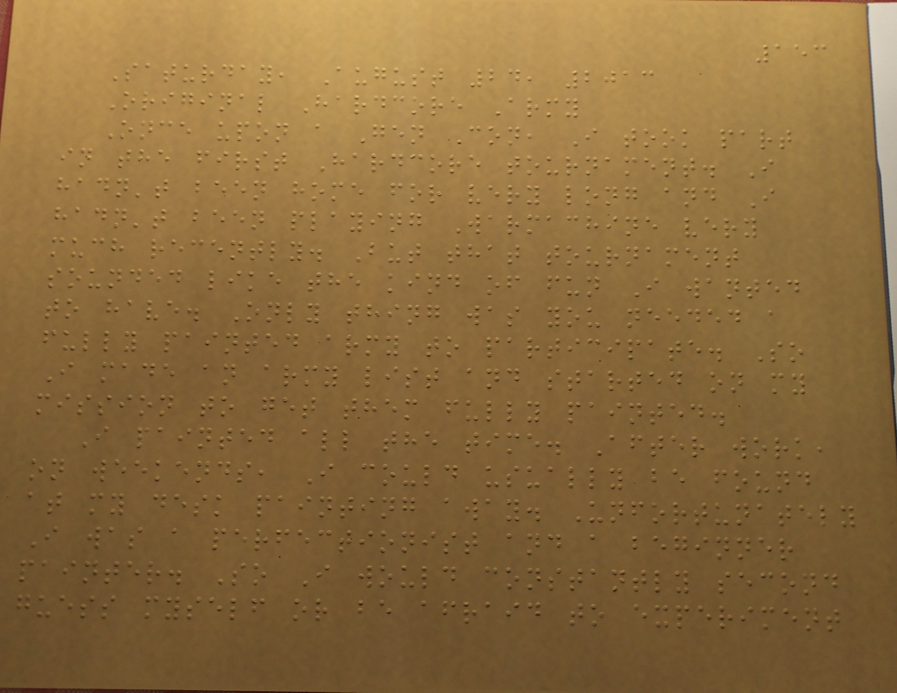153
Saturday, August 24, 2013
Original Hardcore Army
Once upon a Gen Con, I took part
in the first Hardcore tournament. I
hadn't been home for very long and I
hadn't been playing Warmachine very
much recently. But that tournament
sounded like the kind of fun I wanted
to have. Only thing was you needed a
fully painted army to participate. So
I made an army list and started on my
mission to get them fully painted.
I painted all the time. After work,
on weekends, I could usually be found
at my desk painting away. Unfortunately
I was a perfectionist and a beginner
painter. So I would constantly second
guess myself or be afraid to experiment
